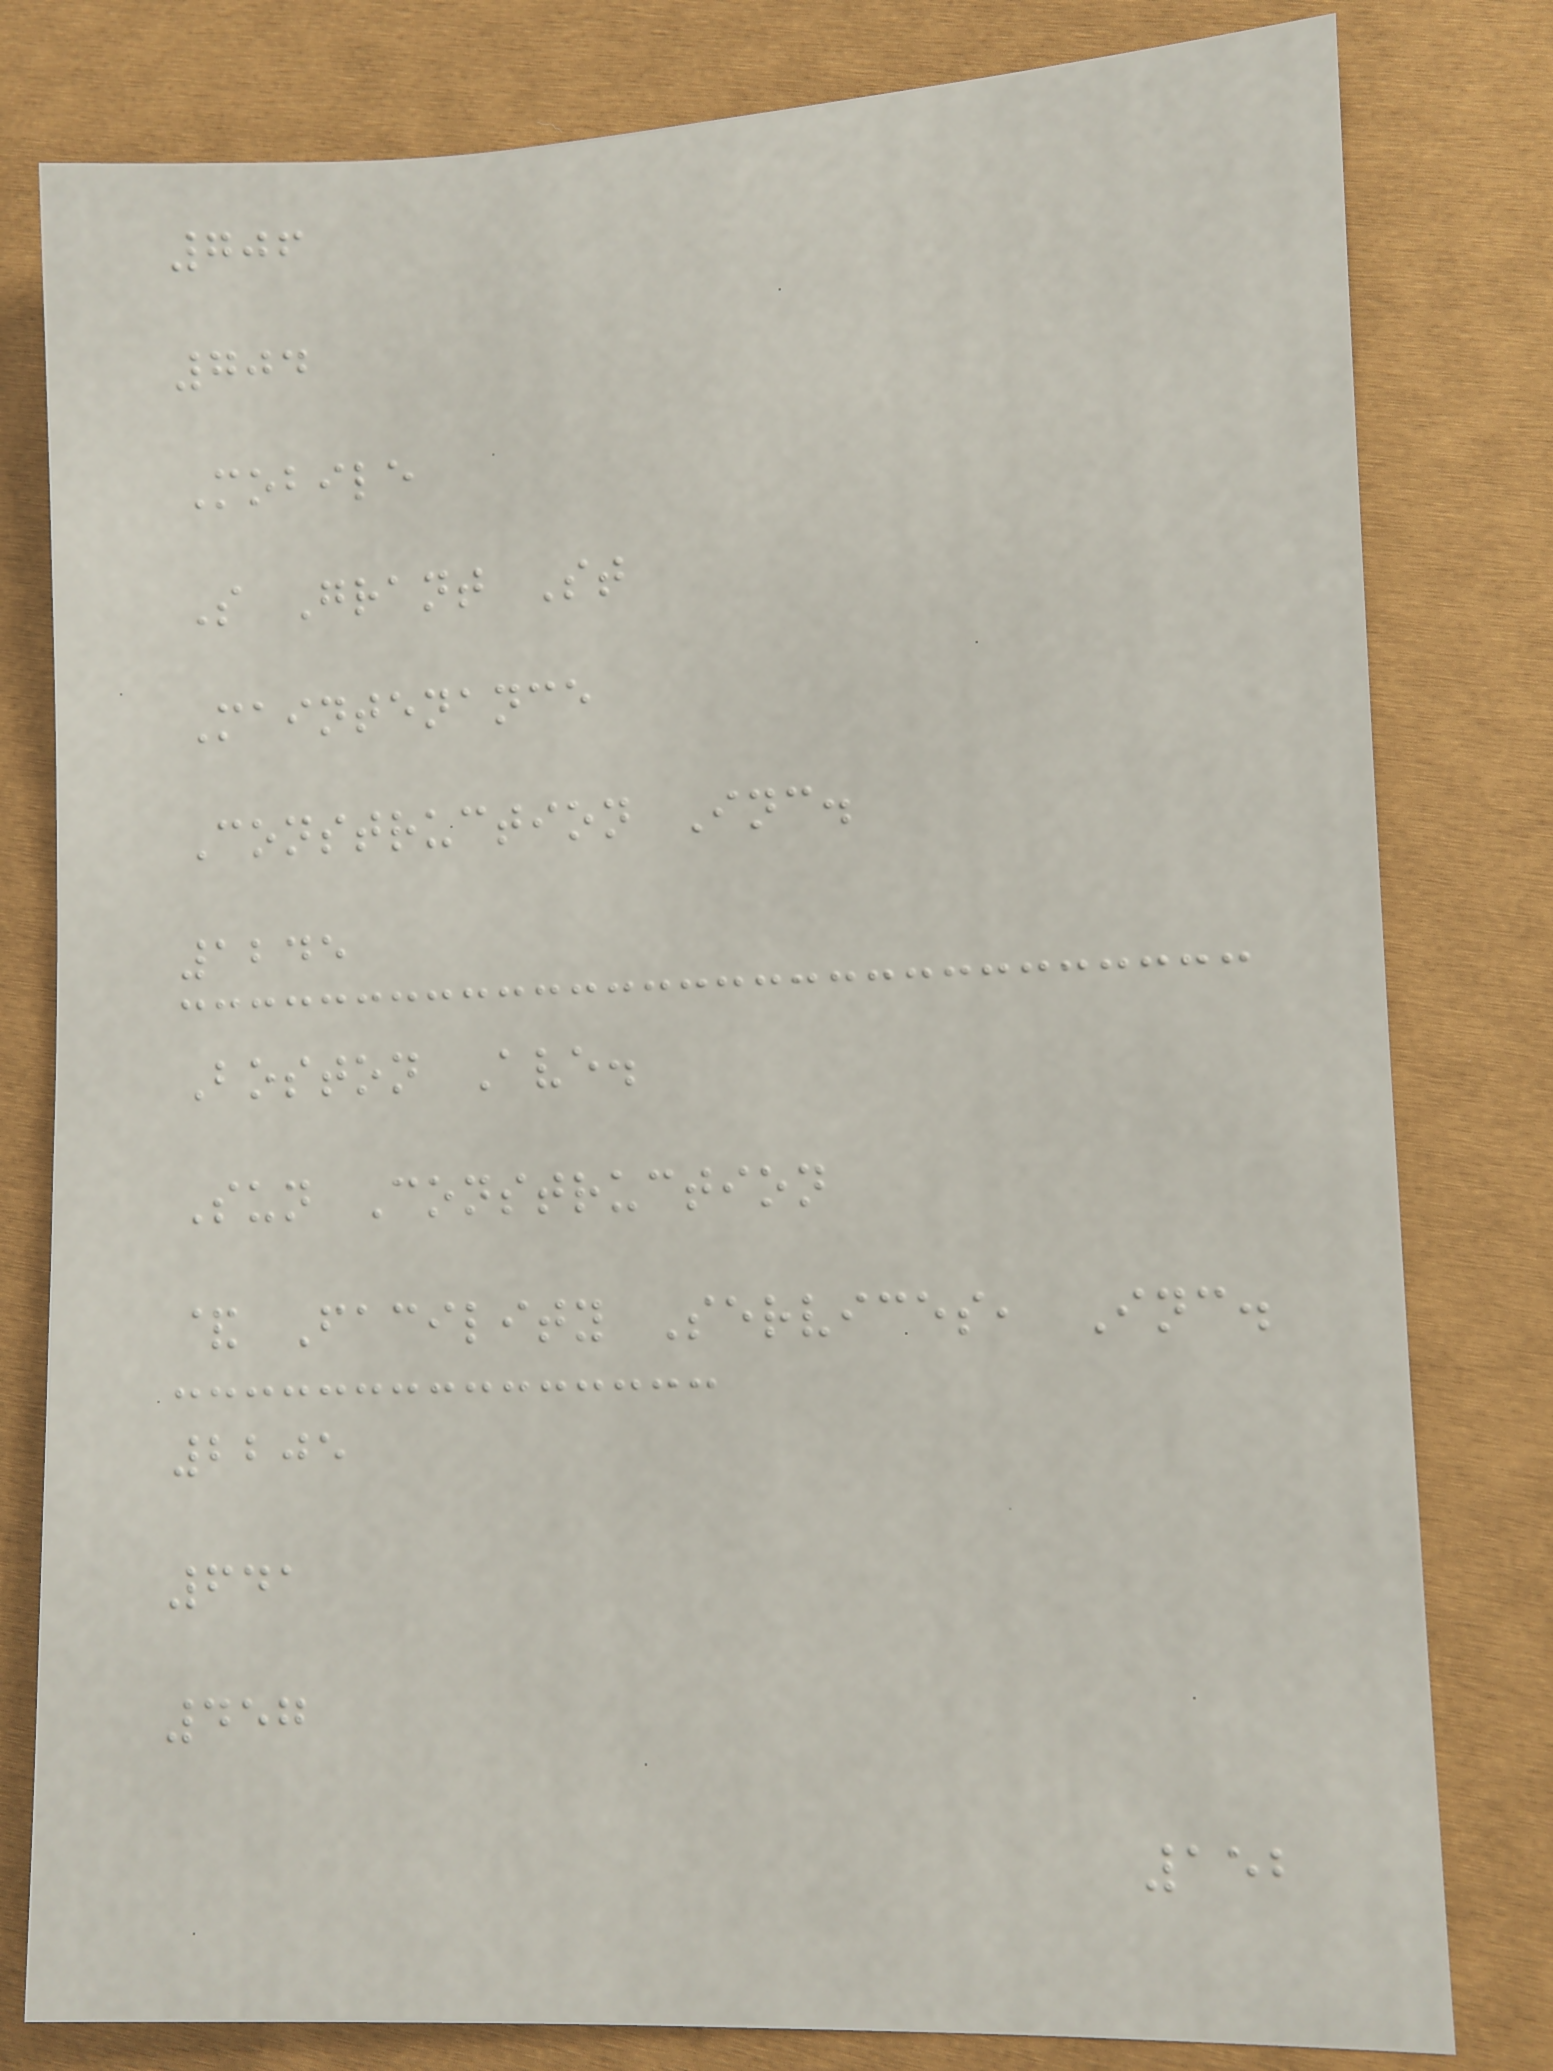706
704
Mobile
S Grant St
Maintenance
Construction Inc.
1245
Boston Ave.
Sun Construction
& Facility Services, Inc.
2205
641
457
152
